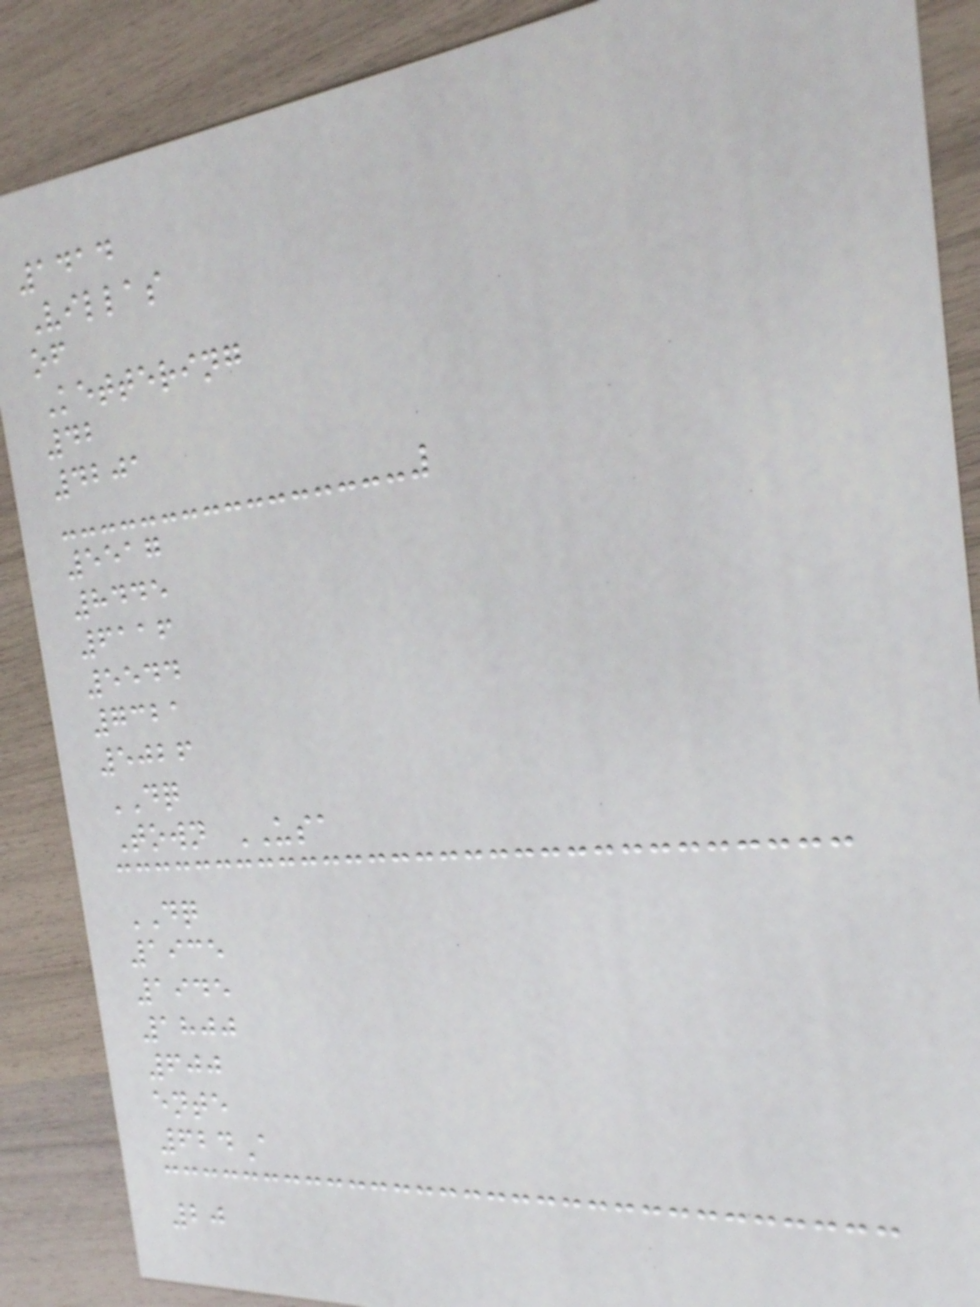1414
Villas
of
Kettering
42
4201
5517
8445
6116
5544
7321
5026
DQ
Town USA
DQ
1935
1945
1800
600
ente
624A
20
